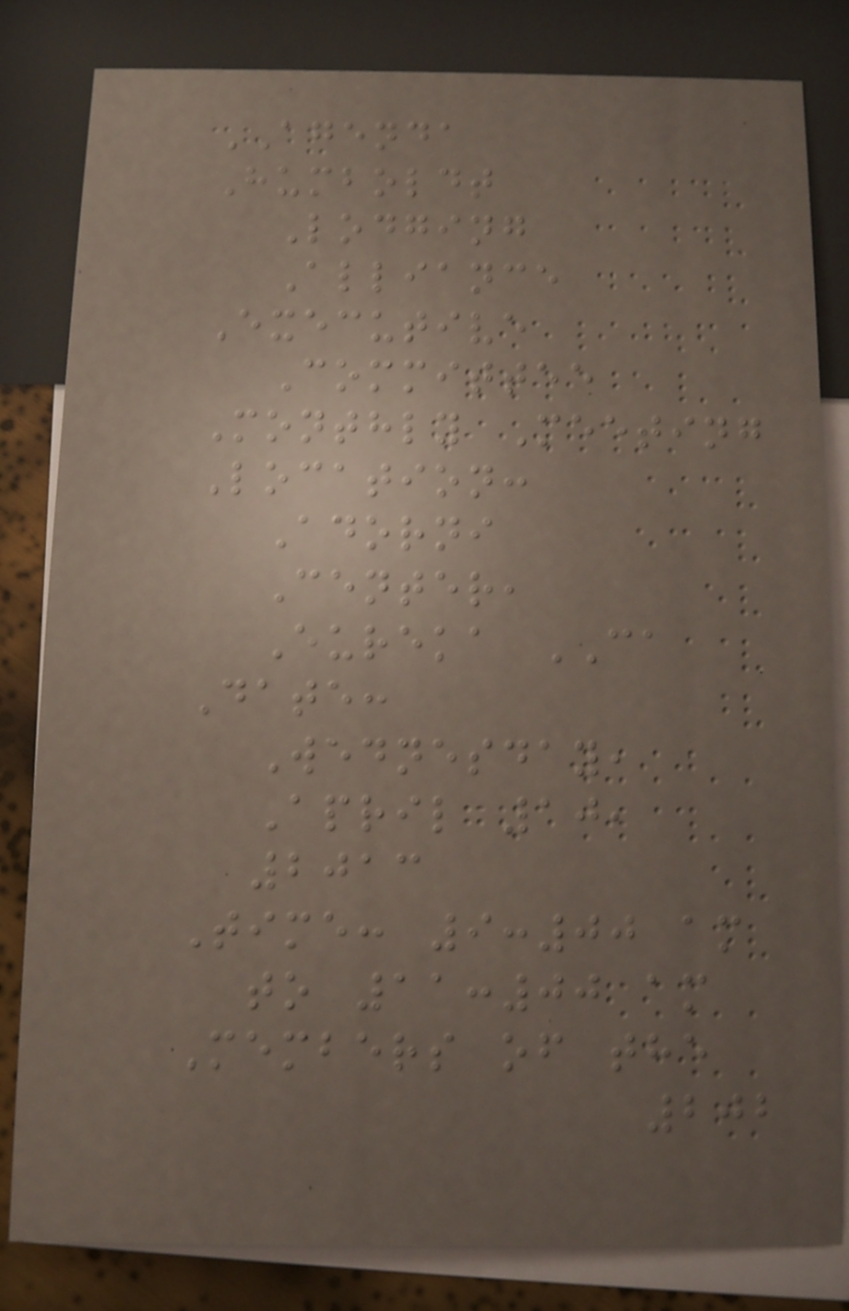AGENDA
Humboldt
Lodging
Alliance
Executive
Committee
Monthly Meeting
Location:
Adorni
Center,
Eureka CA
Date:
Wednesday,
April 10,
2013
Time: 9:00 am
to 11:00 am
Members of the
202
